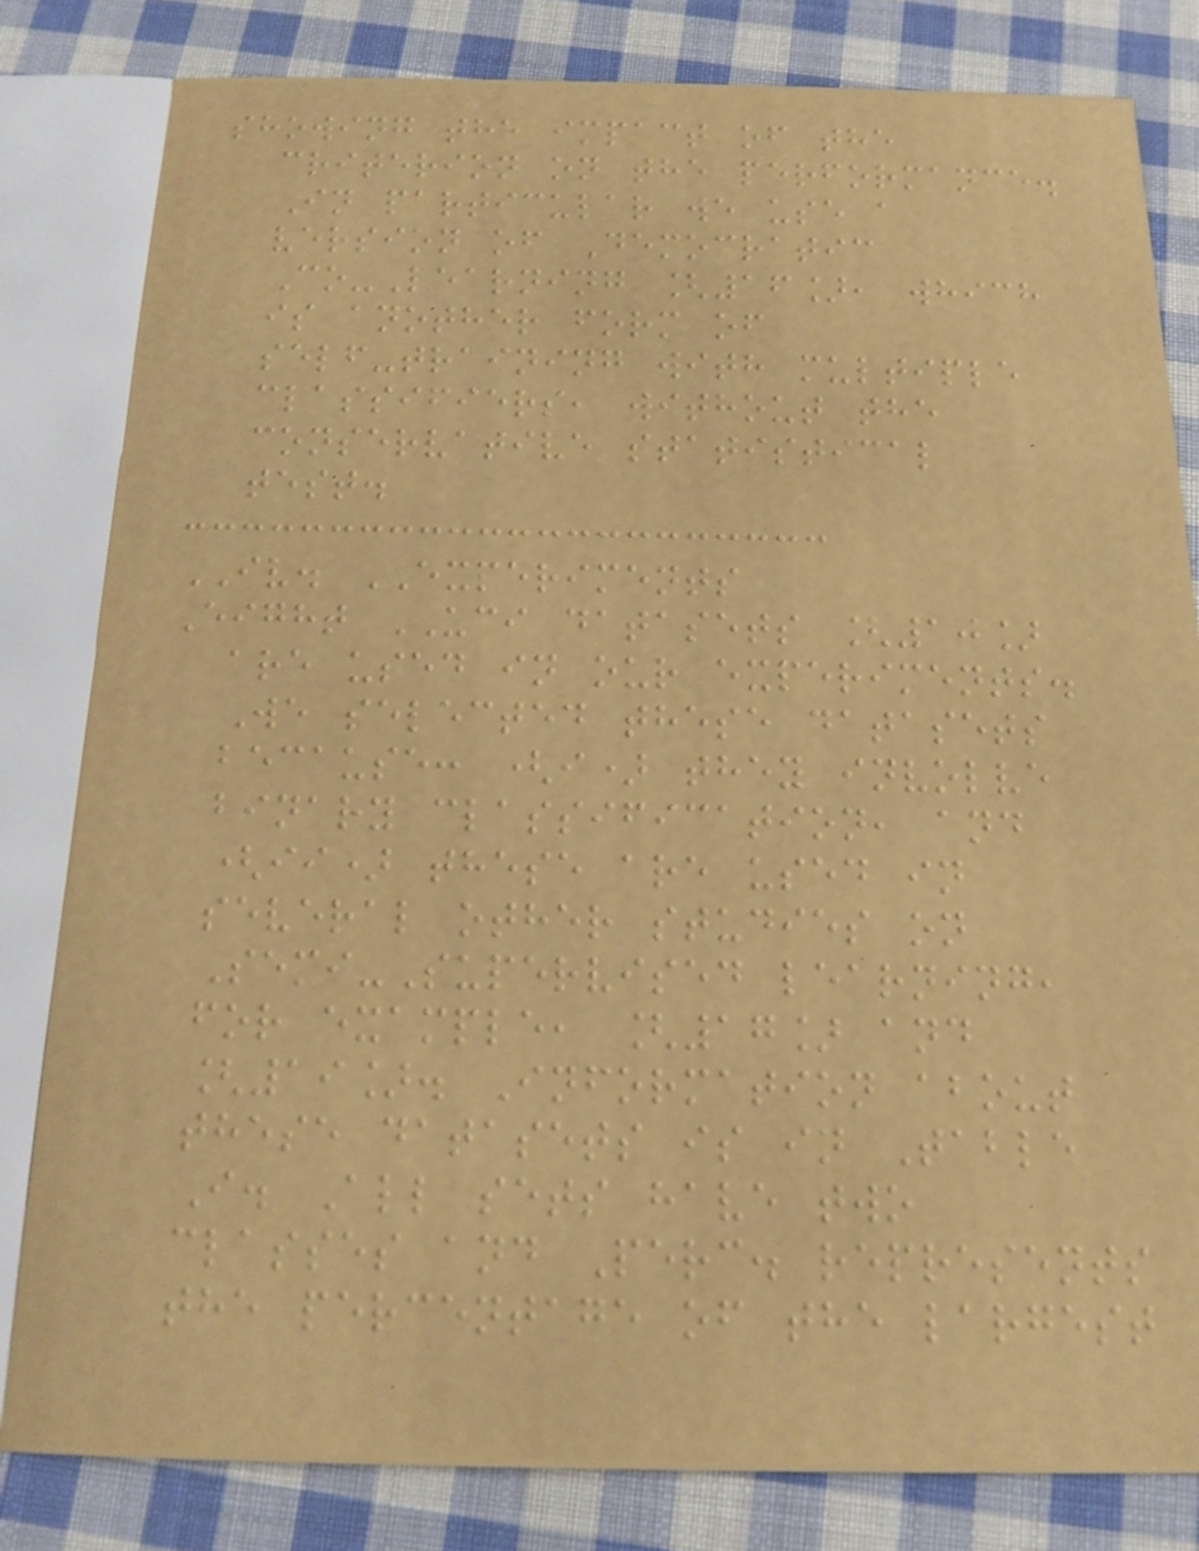showing the impact of the
criterion on the performance.
In particular we use a
version of Democratic
Co-Learning [16], which
is another form of
self-training with multiple
classifiers, without the
conservative statistical
test.
IV. EXPERIMENTS
Eight UCI datasets [10]
are used in our experiments.
We selected these datasets
because: (i) they involve
binary classification, and
(ii) these are used in
several other studies on
Semi-Supervised learning,
for example, [17] and
[19]. Information about
these datasets is in Table
I. All sets have two
classes and Perc. represents
the percentage of the largest
